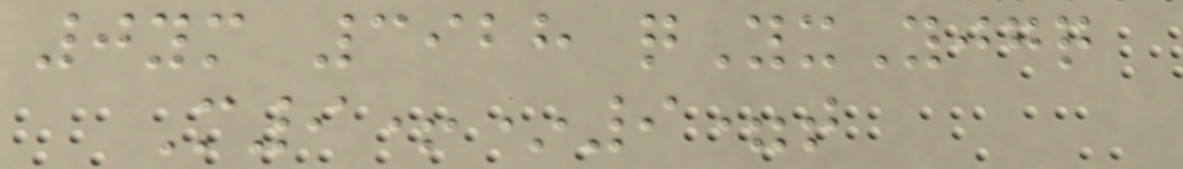0ym 3928 qYxYjgq
M9+*9=t
